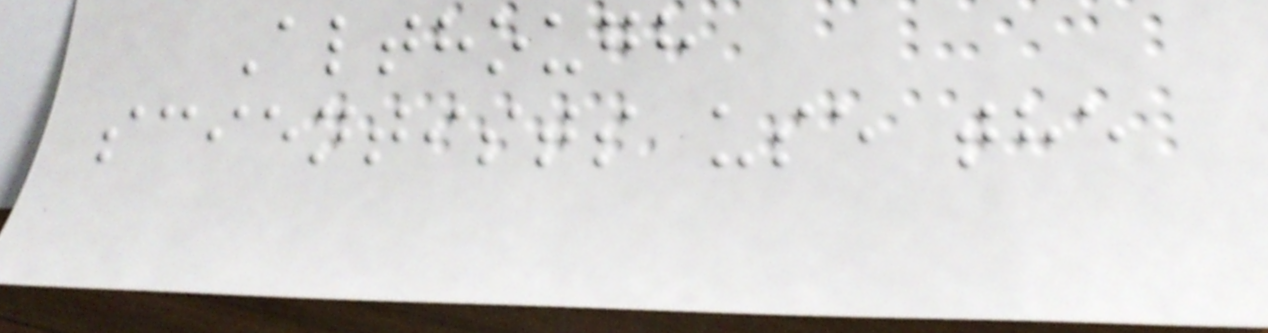Although
scientists use the
